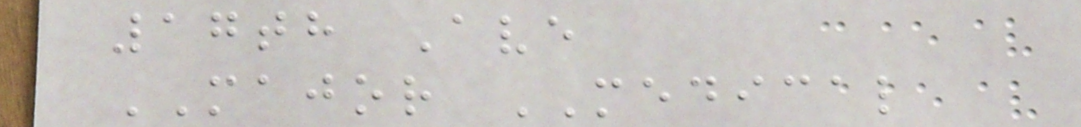17th Ave
MAJOR MEDICAL
